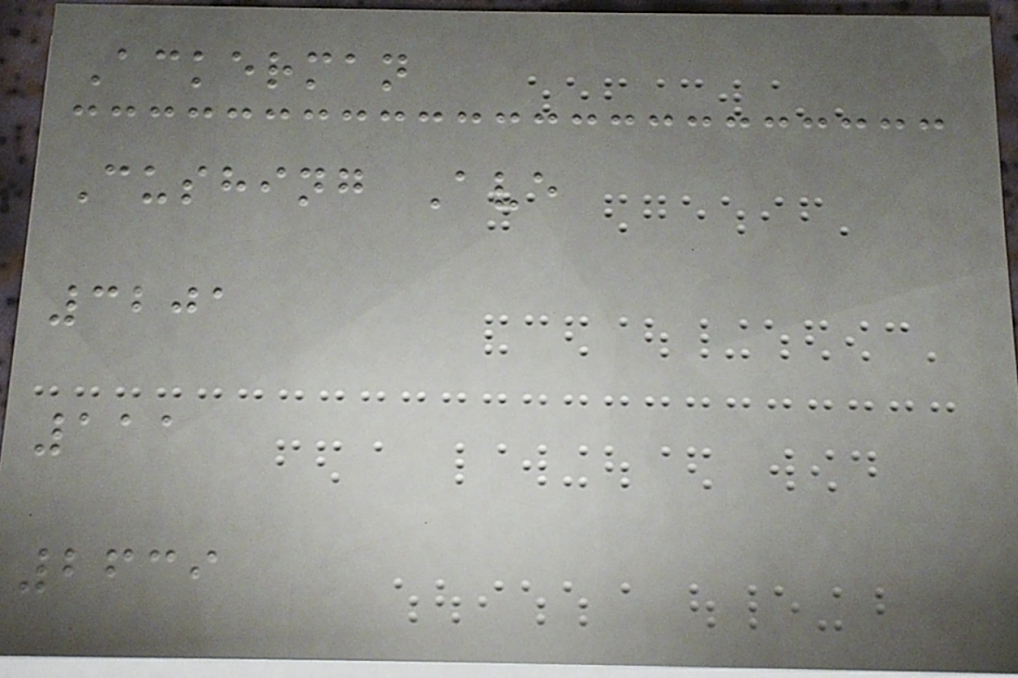Ackerman
Cushing Ave
3201
111
2639
